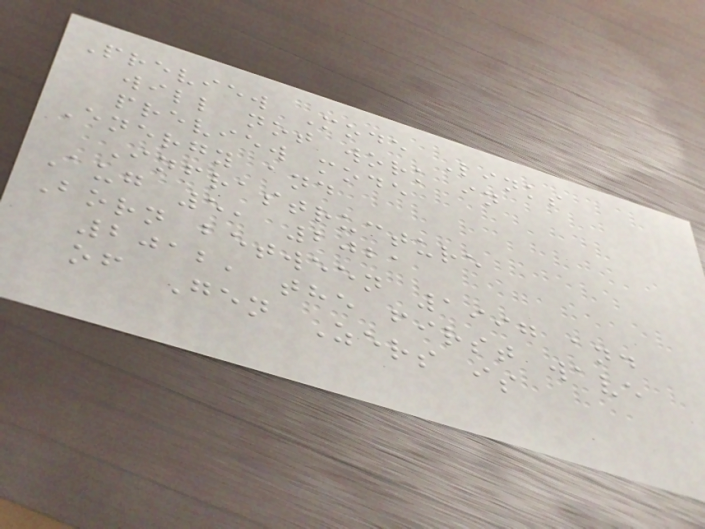Preview Mode Links
will not work in
preview mode
Energy and
Infrastructure
Aug 5, 2021
Born between 1997 and
2012, the first wave
of Gen Zers is
